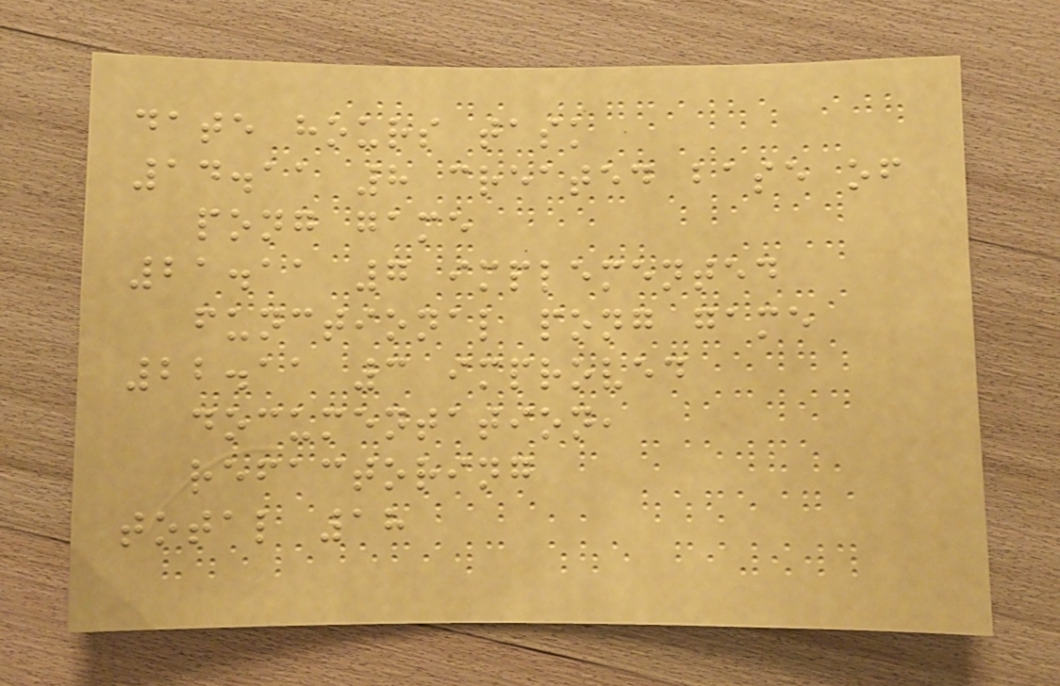date hours task
14.11 8 created base of
pong game
21.11 7 implemented
functional pong game
22.11 3 improved
documentation,
refactoring
total 18
